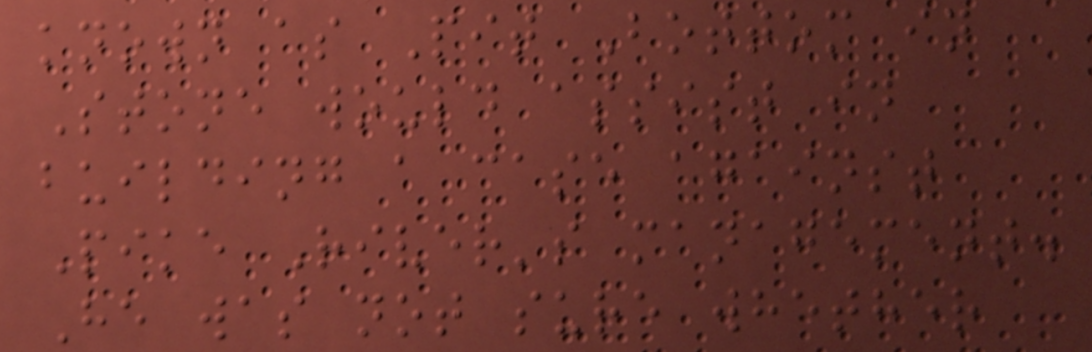known as Pit Bottom in
Stone would assist in
building a case against
Pike River's management.
He was not sure whether
